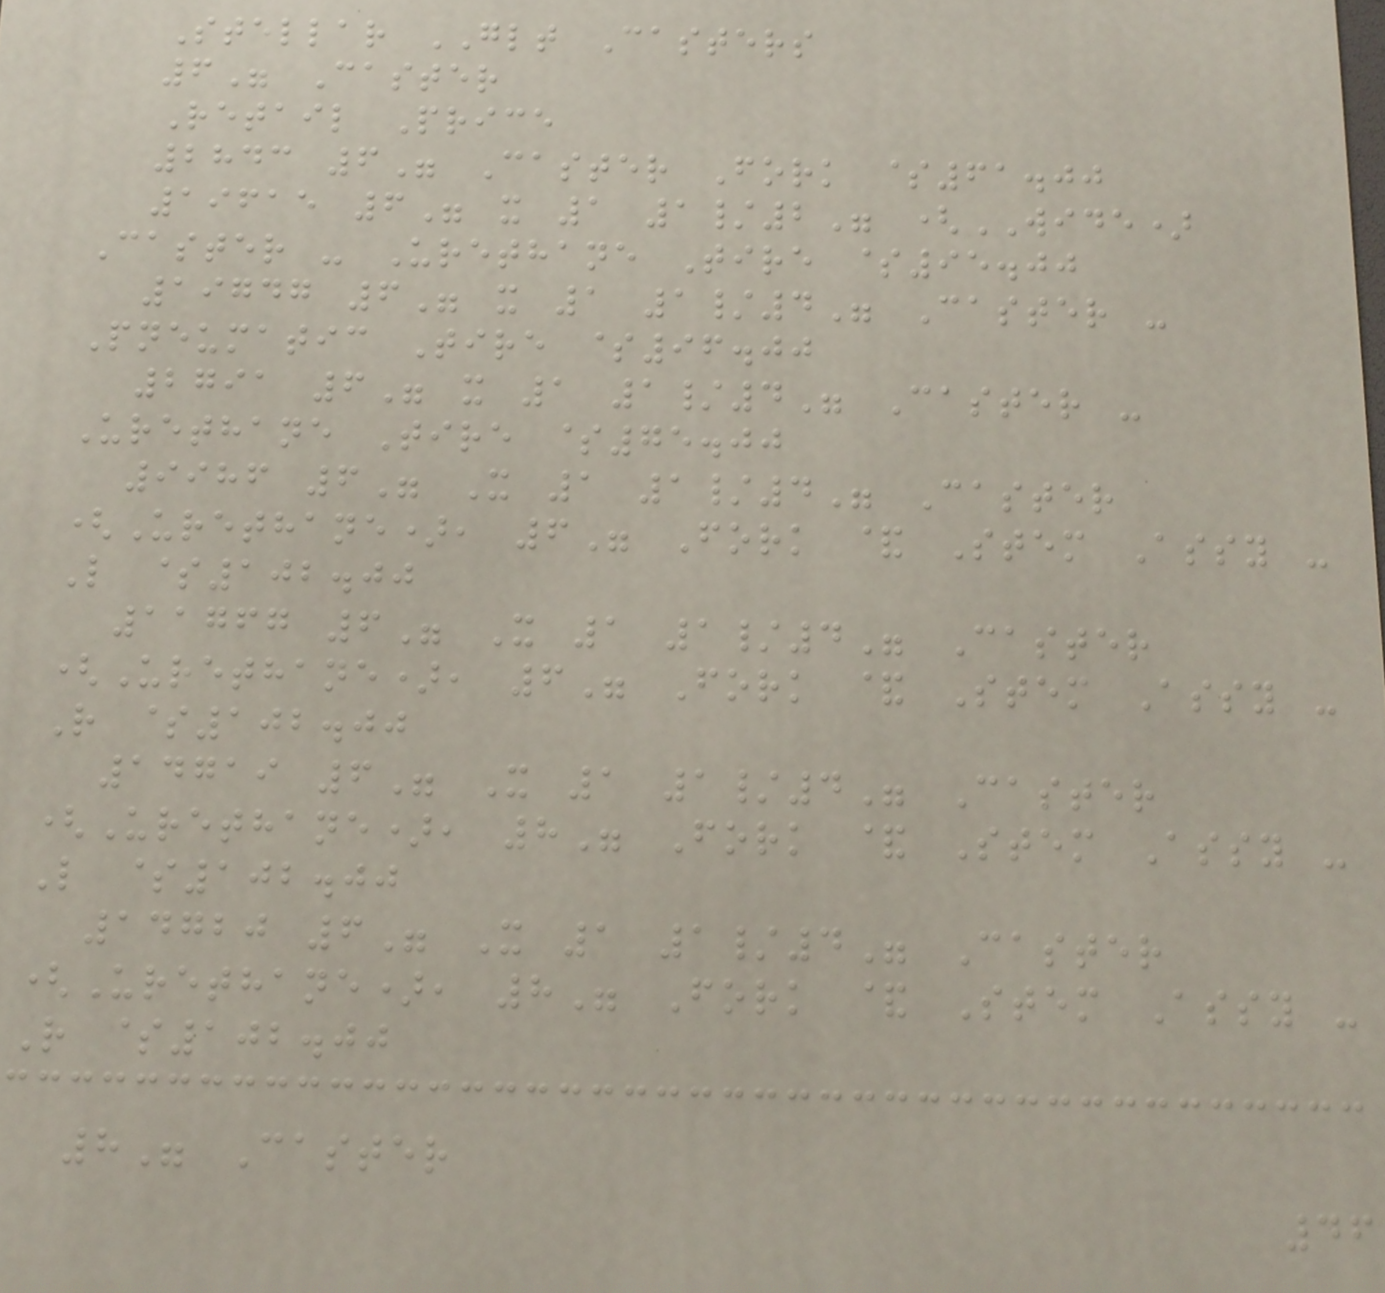Stellar GLT Casters
6" Caster
Retail Price
2843 6" Caster Fork $61.00
19615 6" x 1 1/2" (WIDE)
Caster - Urethane Tire $95.00
19747 6" x 1 1/4" Caster -
Pneumatic Tire $96.00
2791 6" x 1 1/4" Caster -
Urethane Tire $75.00
9986 6" X 1 1/4" Caster
(Urethane), 6" Fork & Stem Assy -
L $102.00
11767 6" X 1 1/4" Caster
(Urethane), 6" Fork & Stem Assy -
R $102.00
14719 6" X 1 1/4" Caster
(Urethane), 8" Fork & Stem Assy -
L $102.00
14720 6" X 1 1/4" Caster
(Urethane), 8" Fork & Stem Assy -
R $102.00
8" Caster
46
